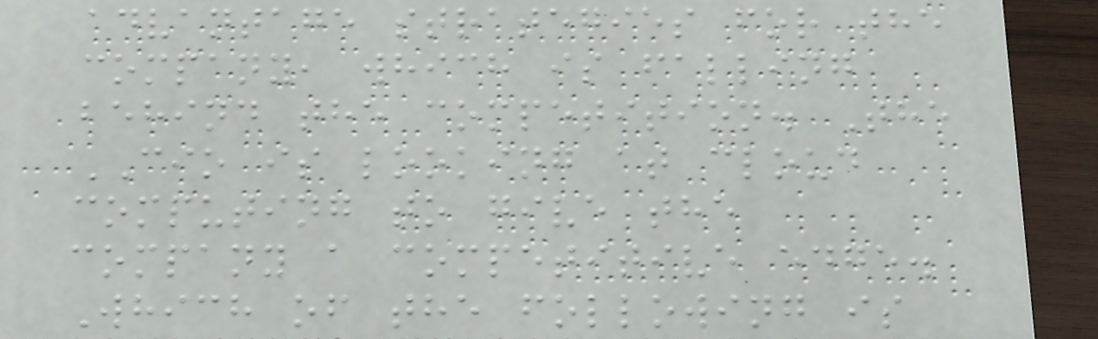advantage strategies for the
company, which is falling
behind the competition. The
CIO is looking at cloud
computing to give the
company a competitive edge.
Which of the following is
